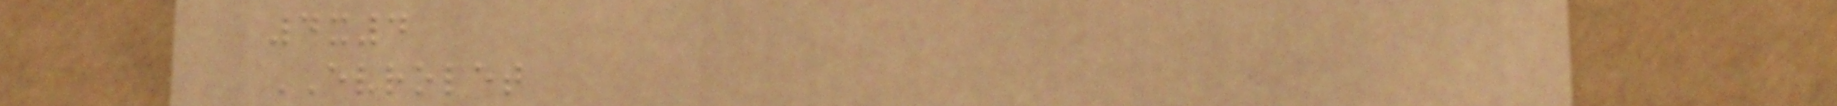4x4
EVROLET
